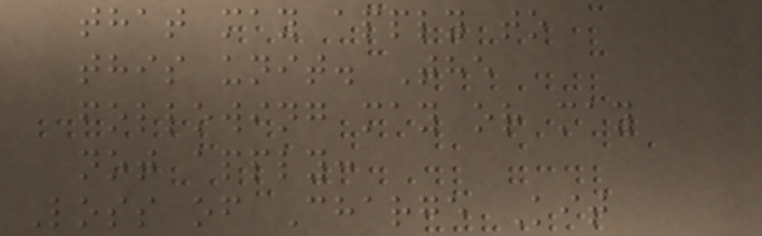that may apply to
this unit. The
following may or may
not apply:
Loss of Charge Kit
